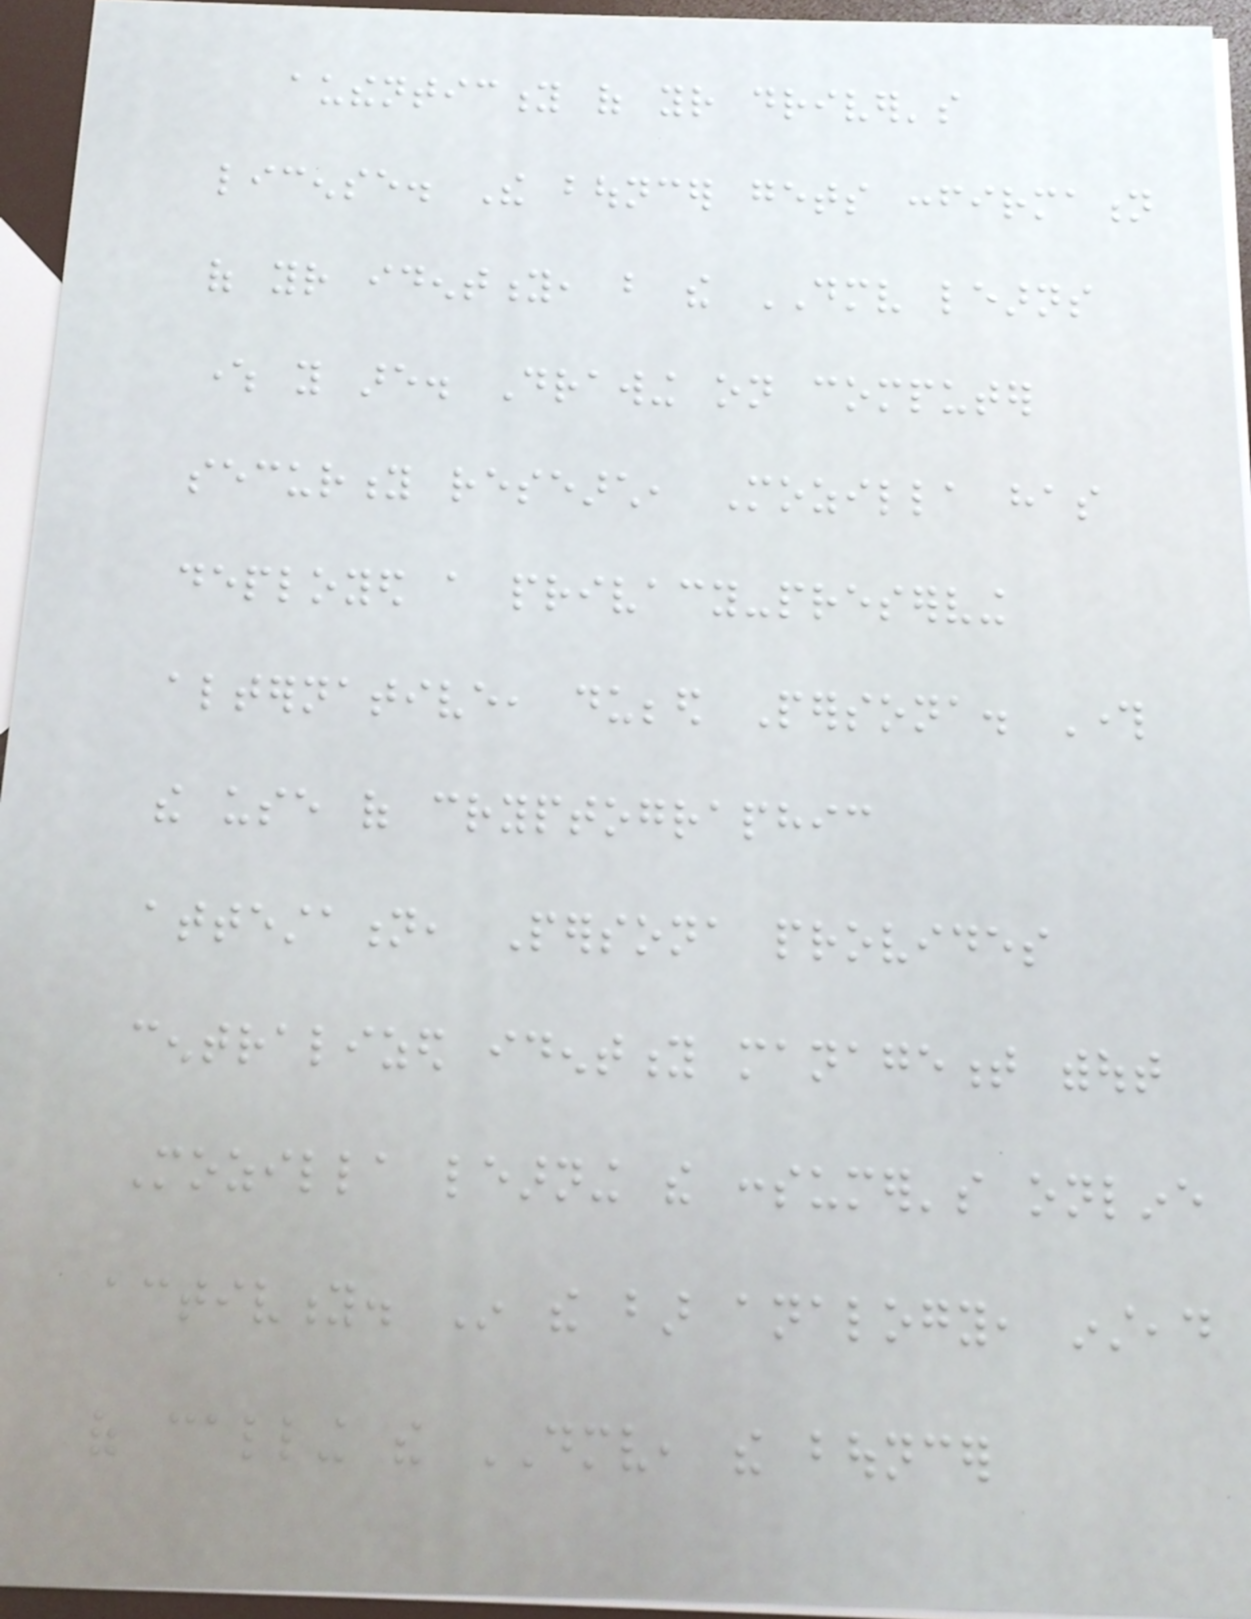authenticity of your driver's
license. The bouncer gets confirmation
of your identity, but the DMV learns
where you are. Drawing on computer
security research, Mozilla has
deployed a privacy-preserving
alternative, dubbed Persona. Through
the use of cryptographic
attestation, Persona provides
centralized identity management without
Mozilla learning the consumer's online
activity. In the bar analogy, instead
of calling the DMV, the bouncer
